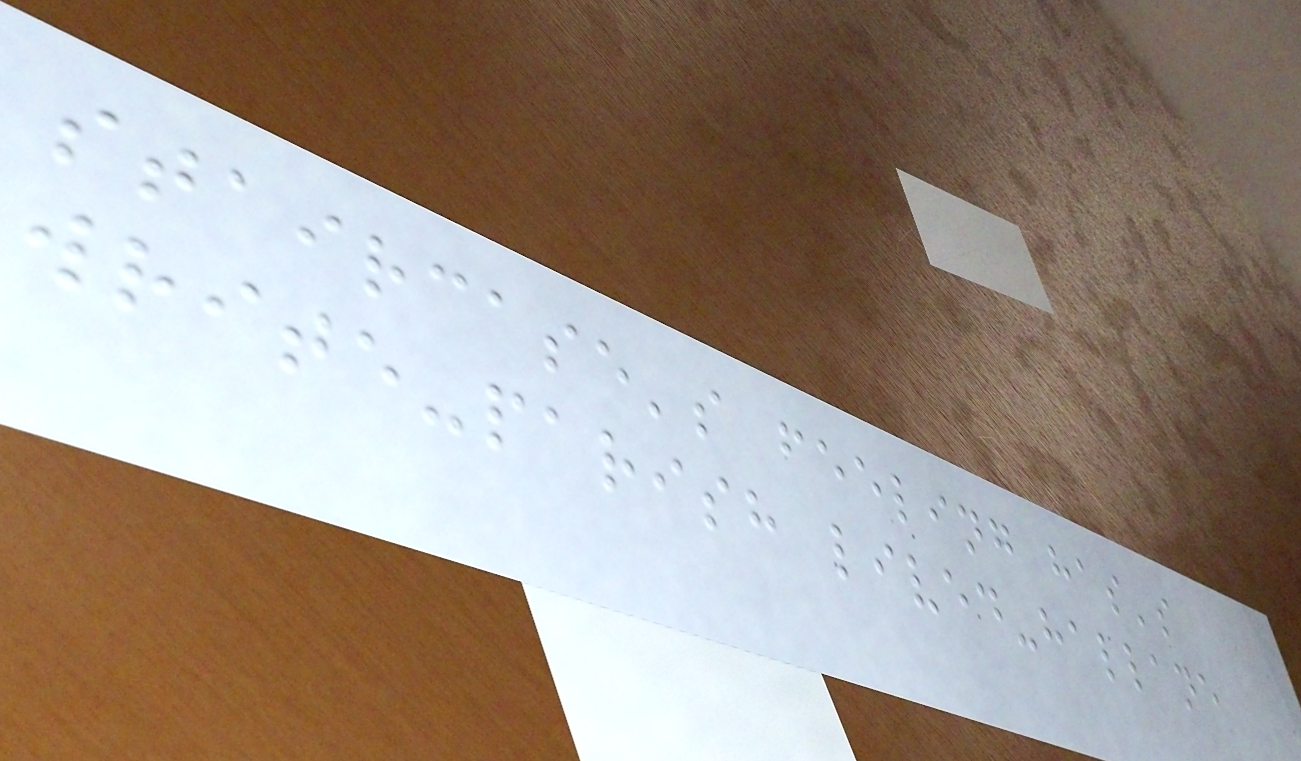staircase's feeling has's
write-parish lived-hallane
